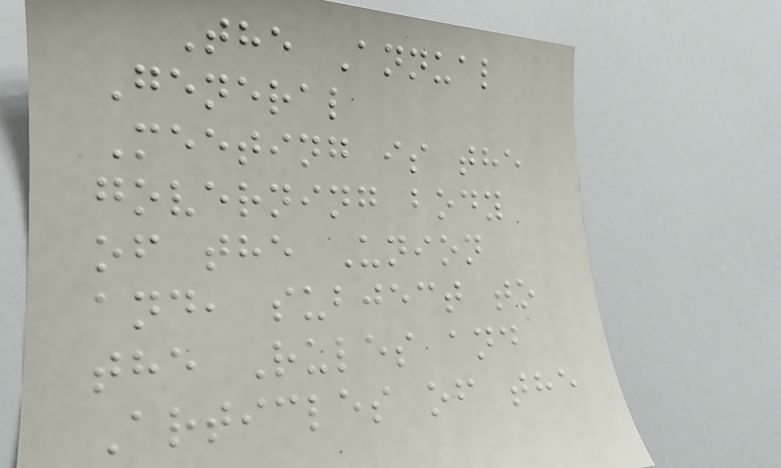The Annual
General
Meeting is the
governing body
of the Union
and, subject to
the Rules and
Articles of the
